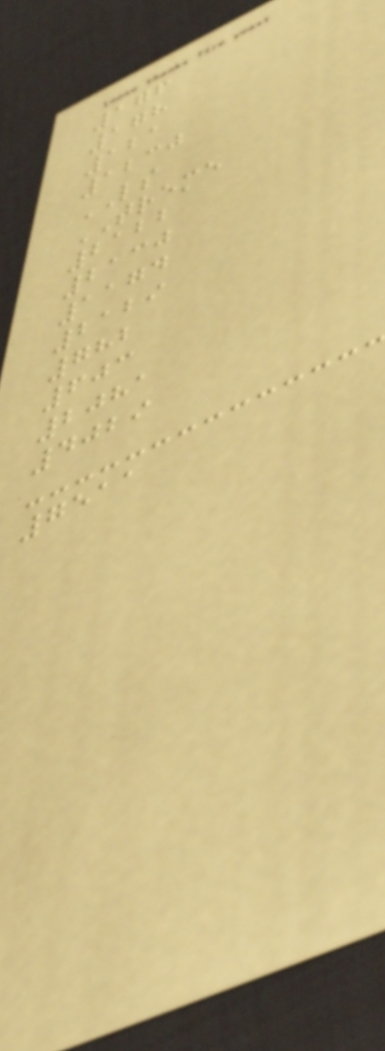176
178
121
1230
LS
TREME
2122
2130
1174
2129
782
603
2081
4029
7511
